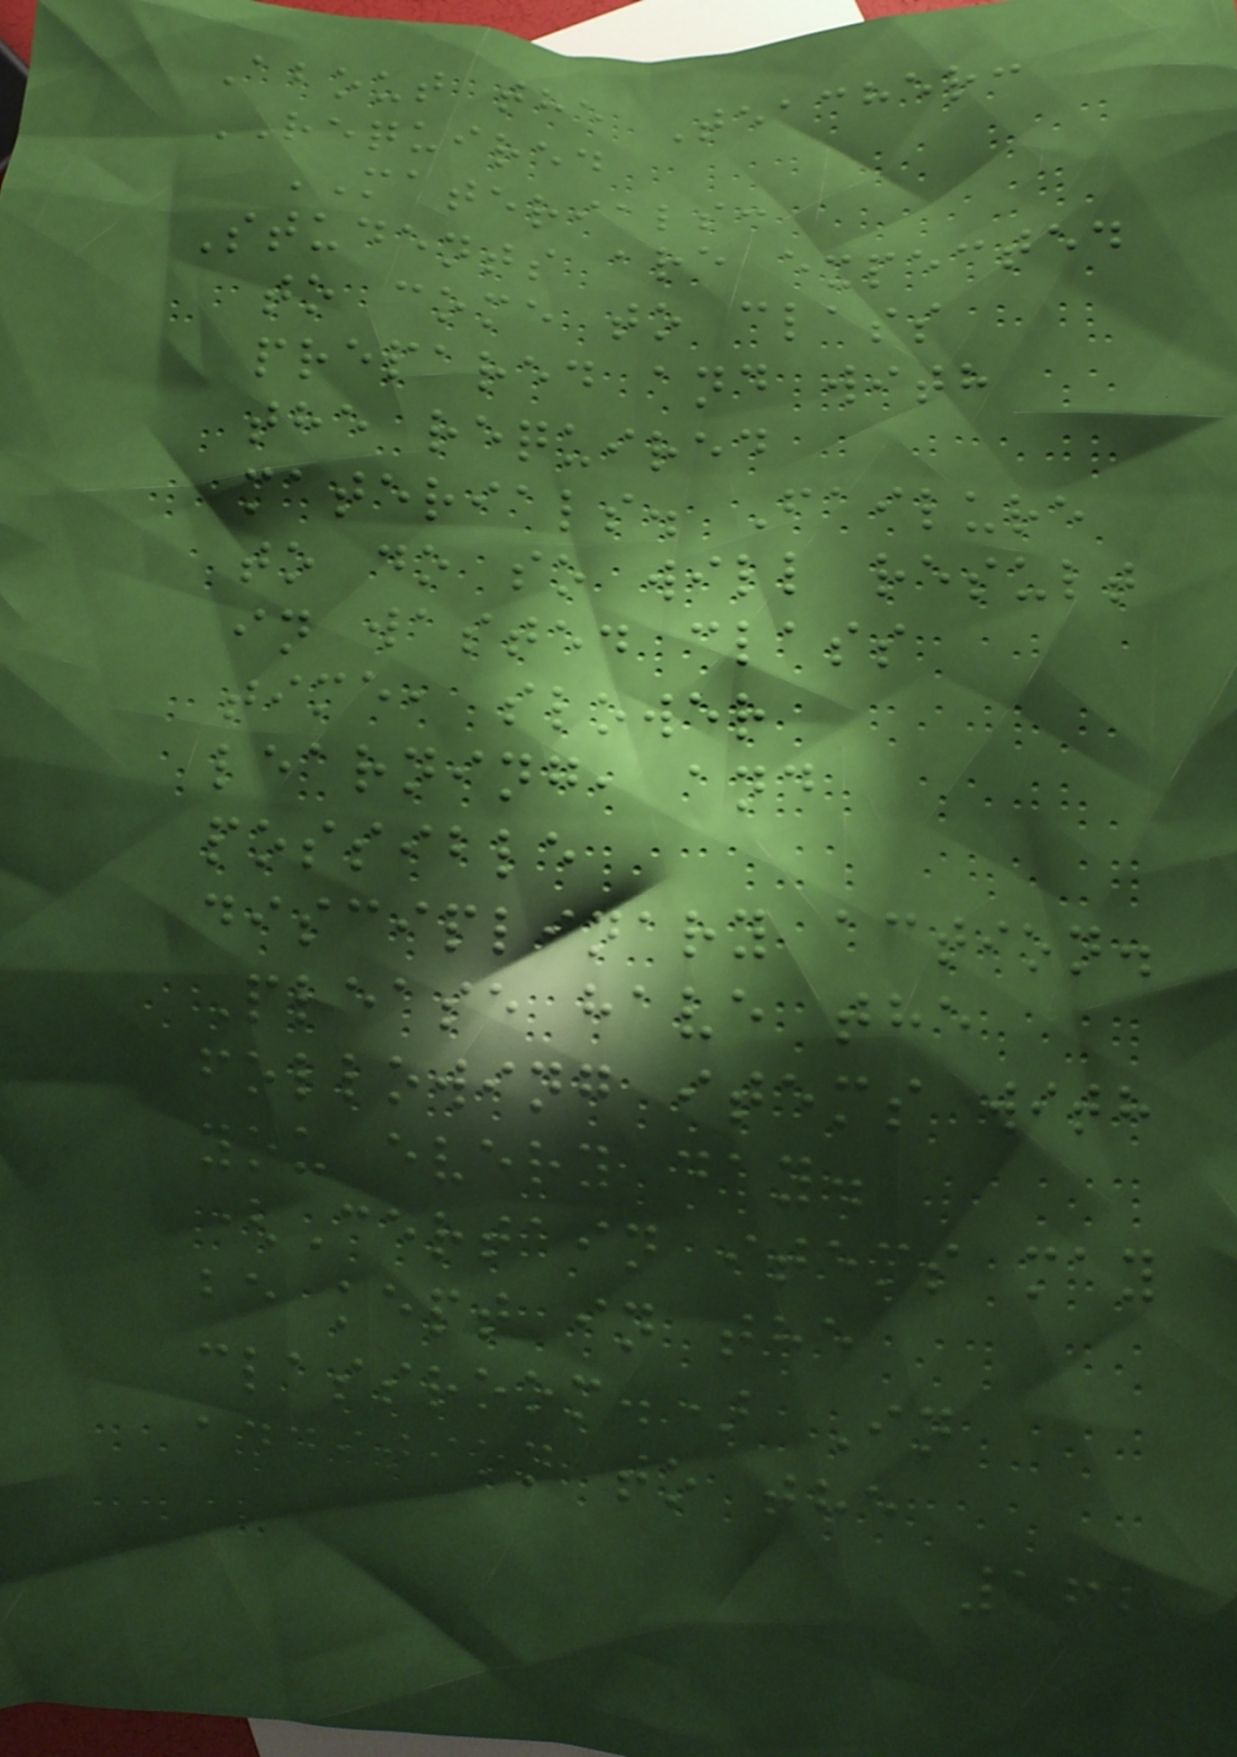About the Teacher:
REQUIRED
MATERIALS:
Students are expected
to come to class
prepared and with
the required
materials. Failure
to do so will result
in wasted class
time, slower
learning, and
possible
disciplinary action.
Please have the
following items with
you every day.
(Certain items may
be kept in the
classroom.) In
addition to the
162
